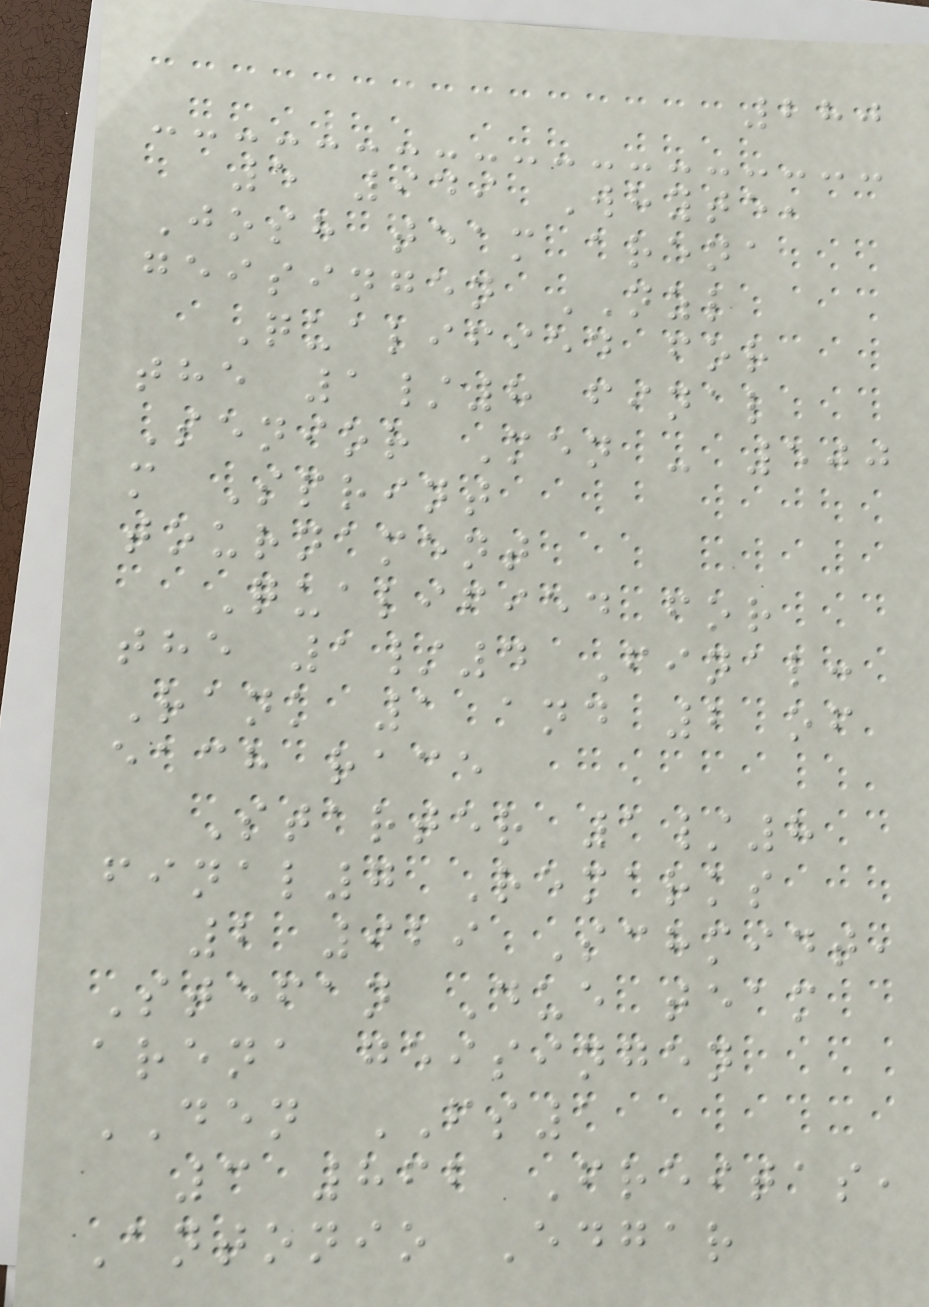280
5 949 Whyte,
Josh team arena
geisingen NZL
Qualified for
the 1/8 final
Senior Men - 500
m Sprint
tournament
Qualified for
the 1/4 Final:
Rank 1 and 2 of
each race
Starter 1/8
final7 Remarks
2 929 Schmidt,
Stefan Due team
arena geisingen
DEN FS1
3 862 Freitas,
Antonio Edgar
